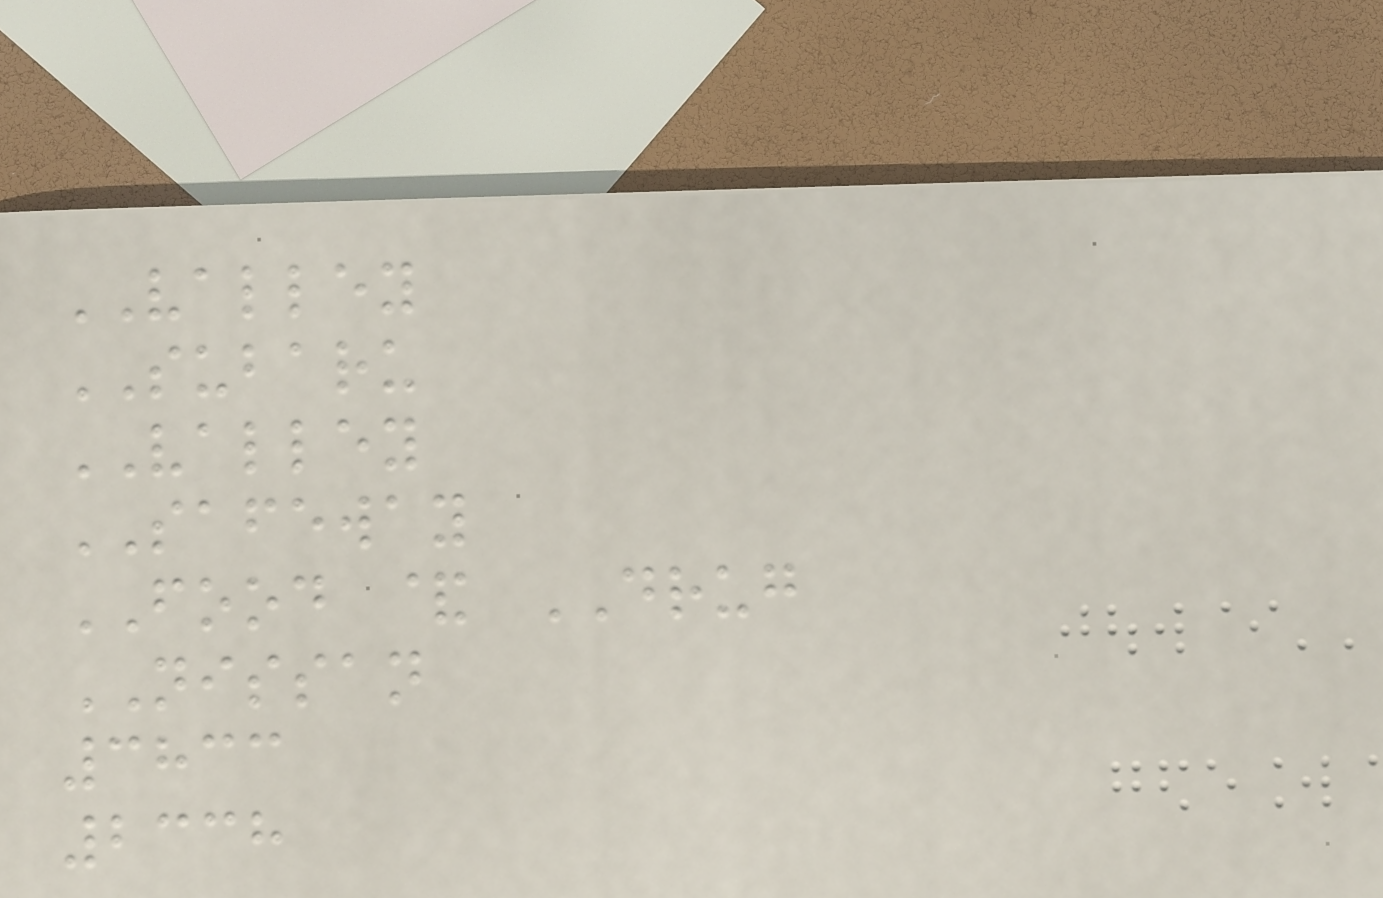VALLEY
SUBARU
VALLEY
SAFEWAY
FOOD & DRUG
NISSAN
3833
2338
